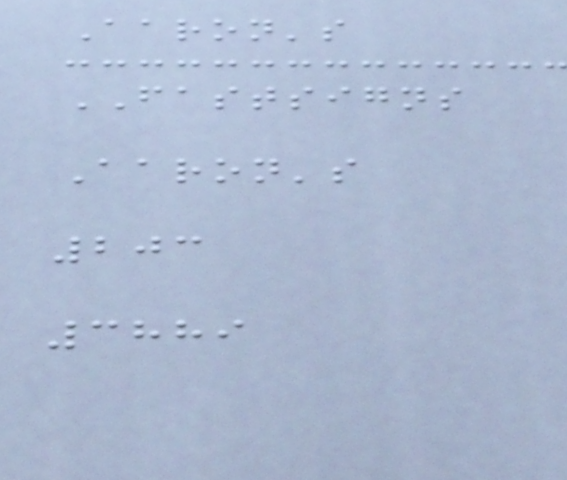Aaron's
FASTSIGNS
Aaron's
203
3889
